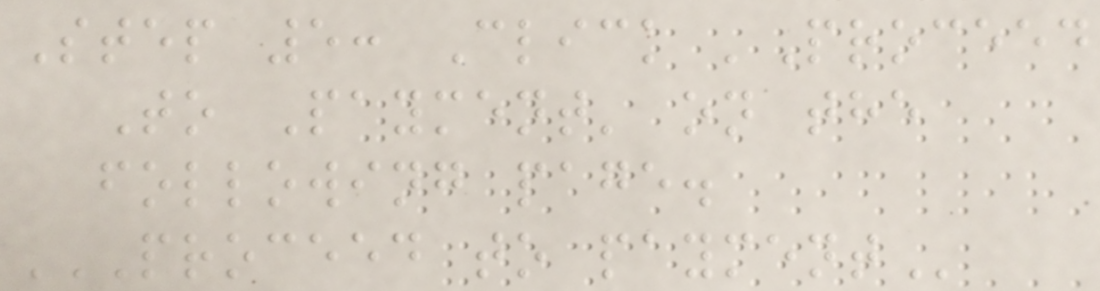Step 5: Click 'Proceed
To Payment' on the
following page.
PROCEED TO PAYMENT
